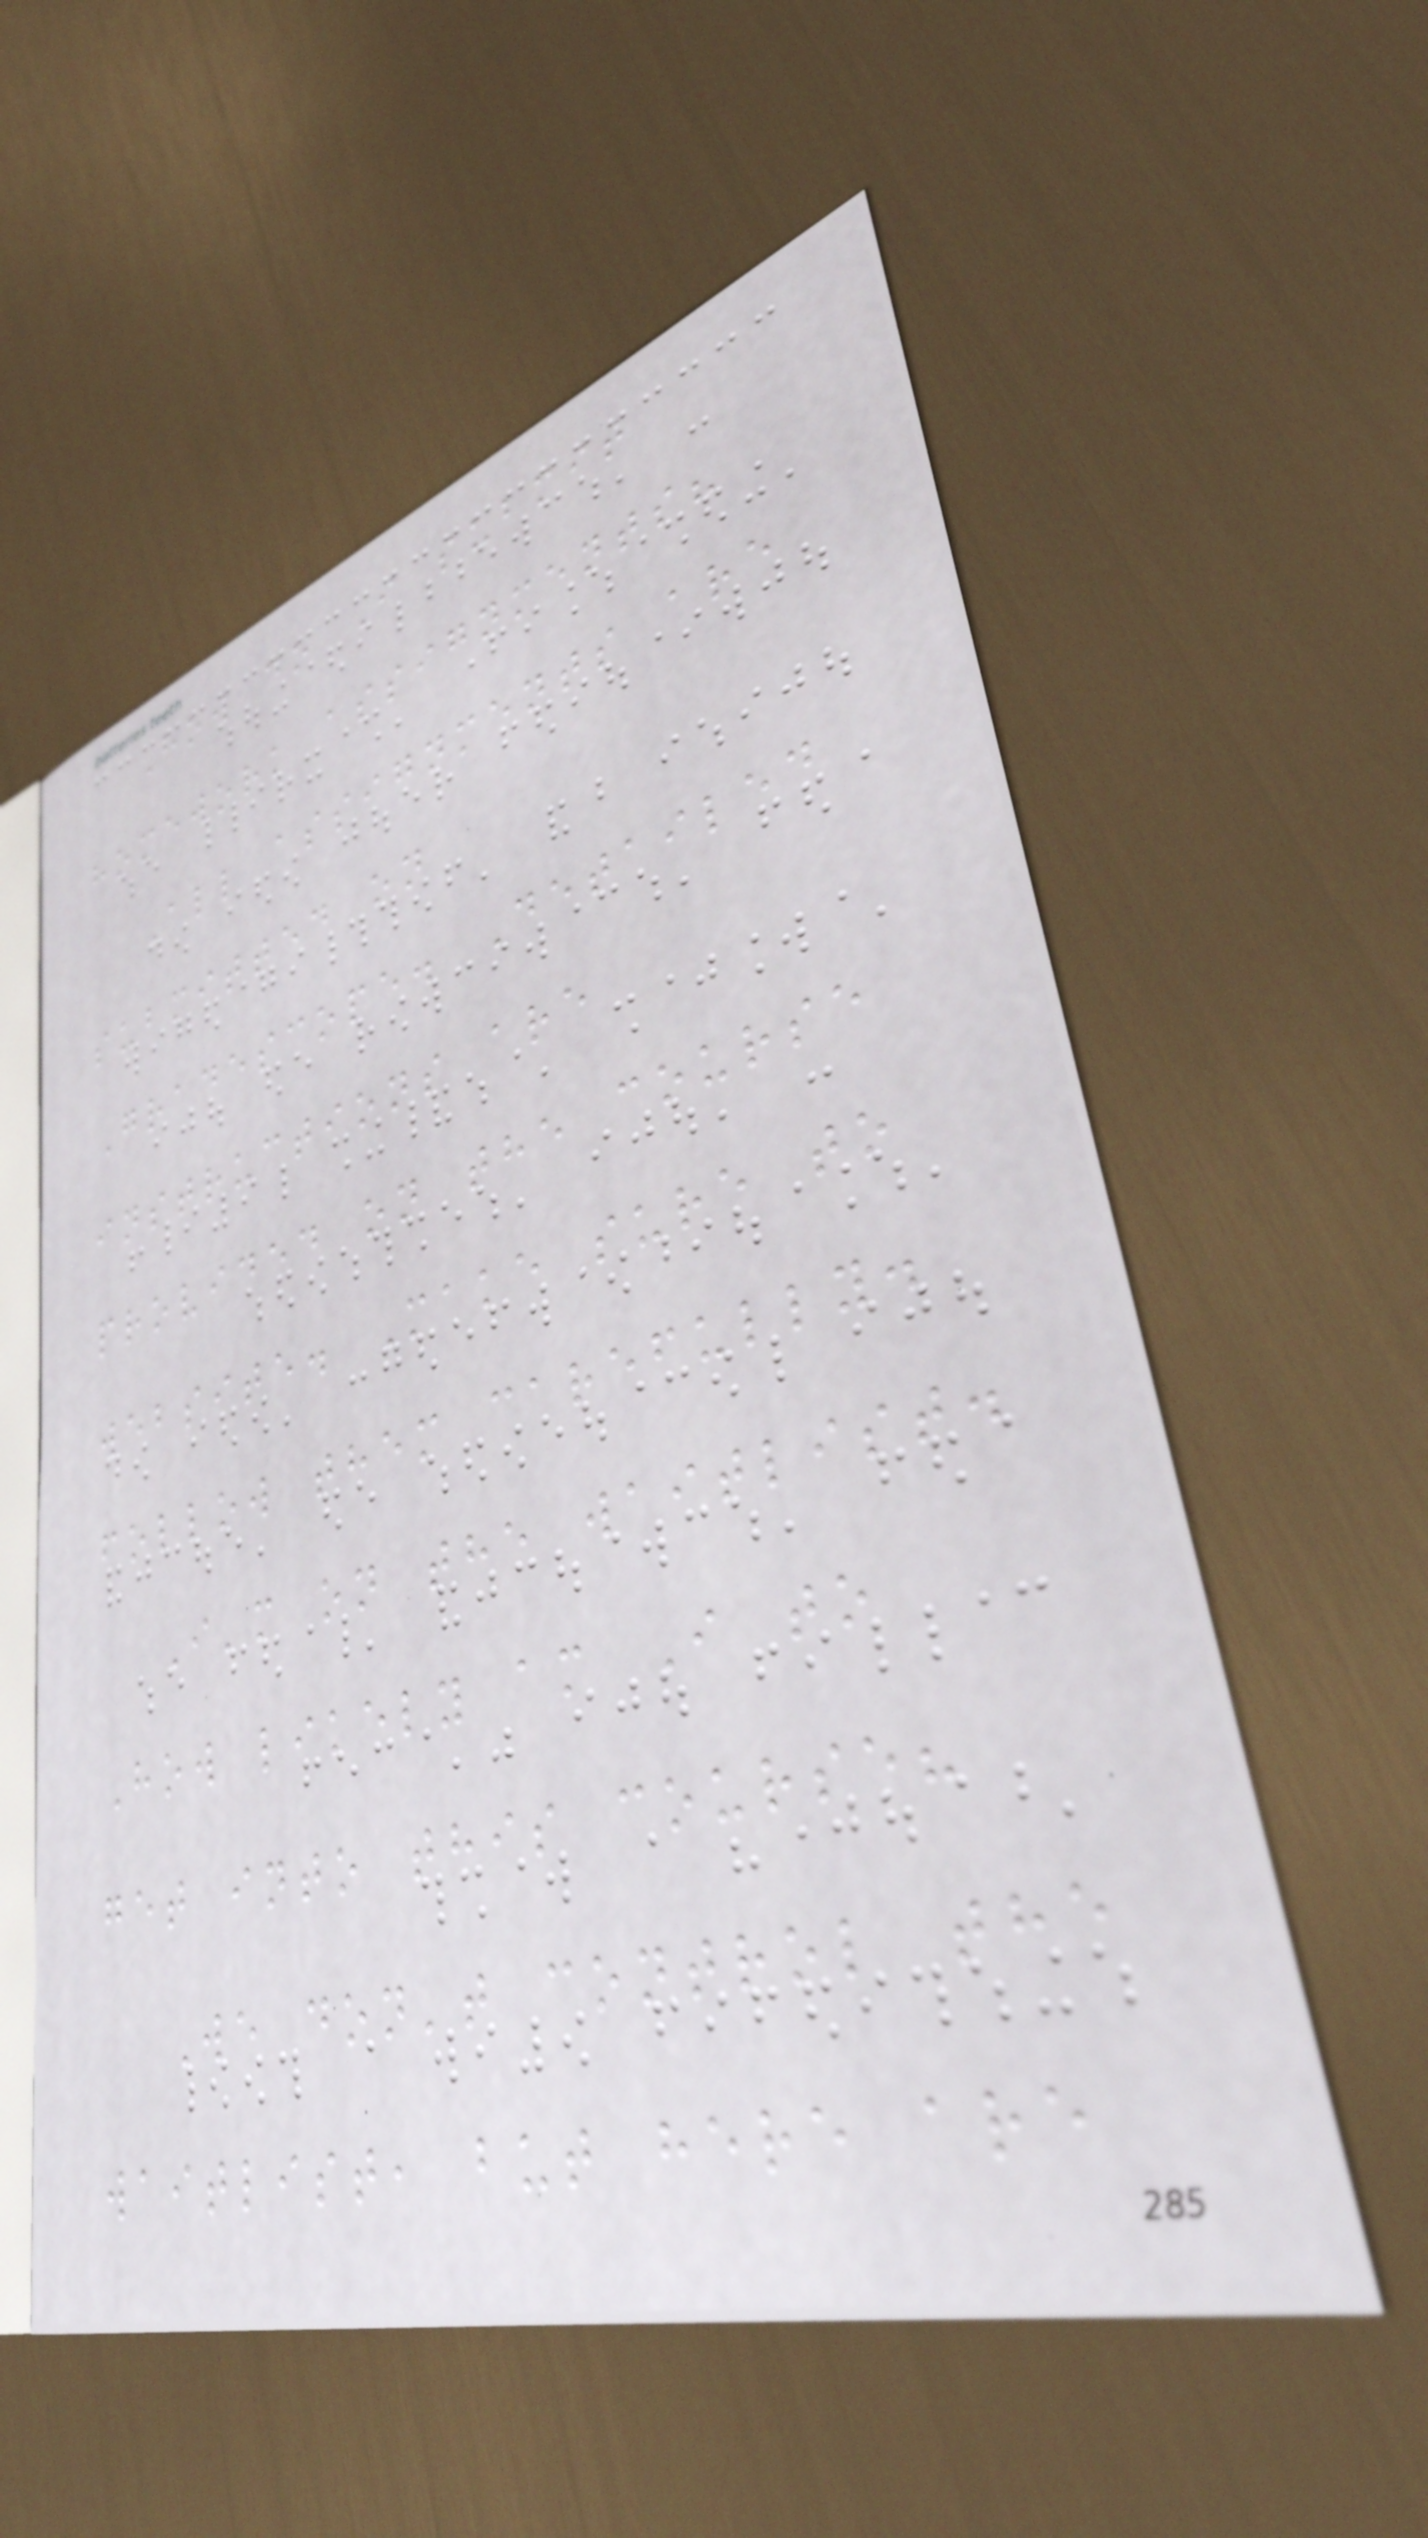How do I submit
homework assignments?
All assignments are
submitted on
Gradescope. Detailed
instructions are
provided on the course
website. Make sure to
follow them carefully.
I'm on the waitlist.
How likely am I to
get into this course?
We don't control the
waitlist, but here are
